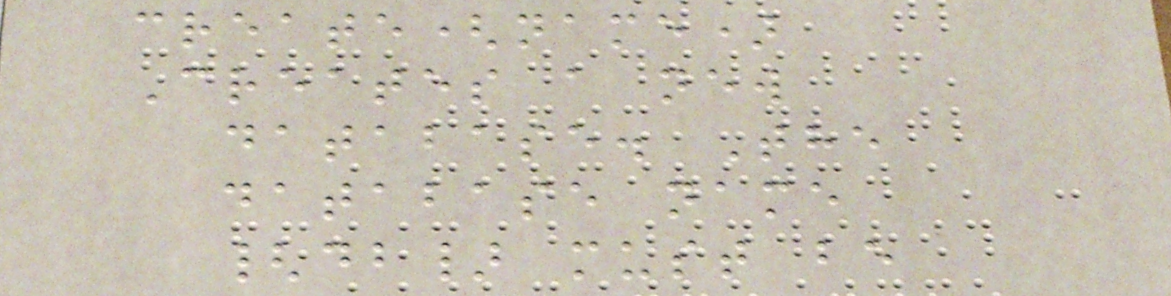create(name)
Creates a new
database. The
database name
{db} must be
